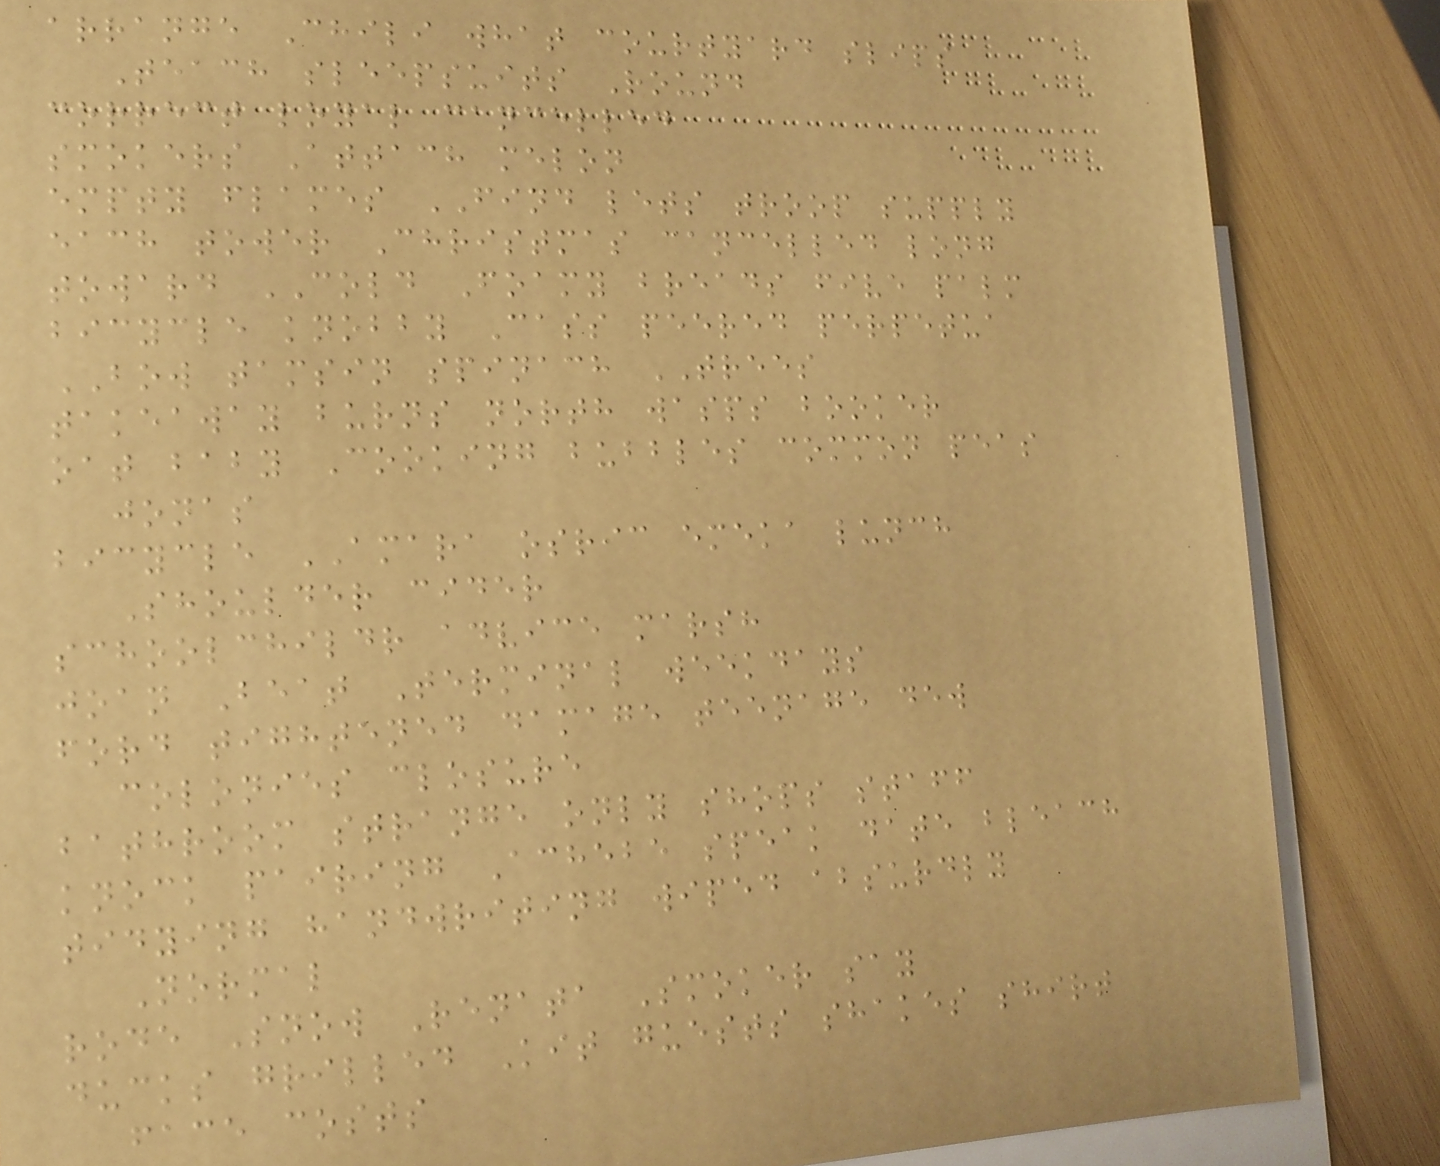arrange Chili what courtyard slips
Teach sleepsuits Round
correct loyal cancelled
smokers Attach melon
empty flames FIND lets troop supply
each tower Christmas cancelled long
toward COLD Foamy breads five palm
bicycle knobby Cass peered perpetua
BOW tamsin spinach TREES
takeaway burns north wasps booker
oat baby Cooking bubbles common peas
jonas
bicycle AMARA osric emeka lunch
Shoulder cider
schoolchildr advice marsh
joan Beat Terminal weekdays
ford tightened damage teenage dew
colonies closure
bathroom strange only shops staff
knock pairing Achebe speak date bleach
tidying handwriting wiped absurdly
Normal
rode Snow Renata Smoker say
ducks grilled Kit guests shakes shirt
face costs
